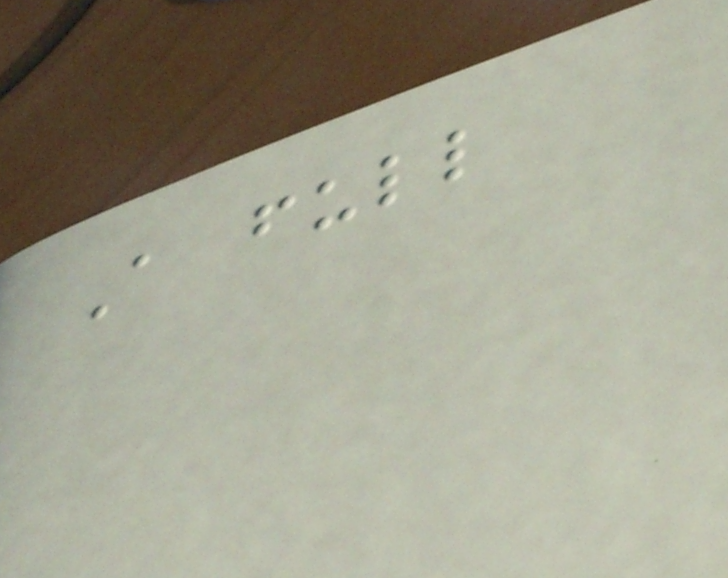A full
